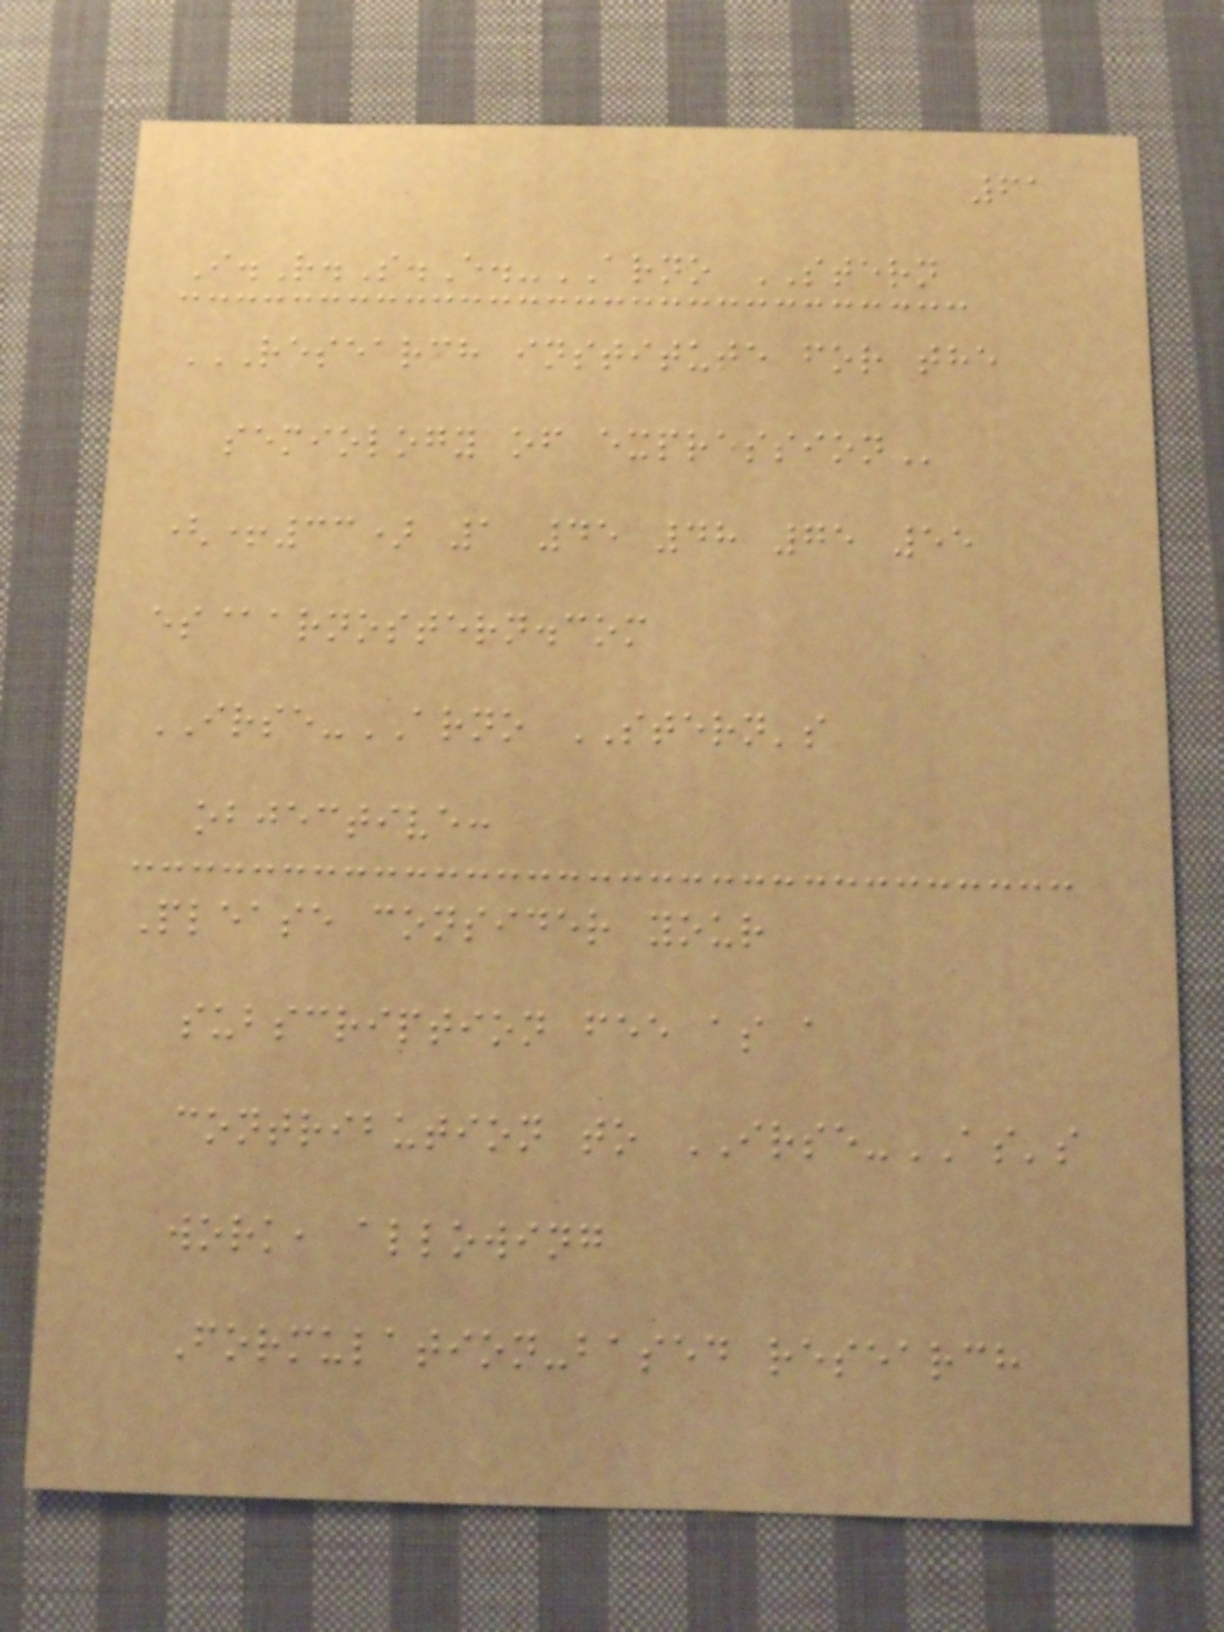61
I.R.S.E.-ARNO STERN
RESEARCH INSTITUTE FOR THE
SEMIOLOGY OF EXPRESSION
(+33) 1 45 48 75 55
es@arnostern.com
IRSE-ARNO STERN's
objective:
Please consider your
subscription fee as a
contribution to IRSE-AS's
work, allowing
Formulation-based research
